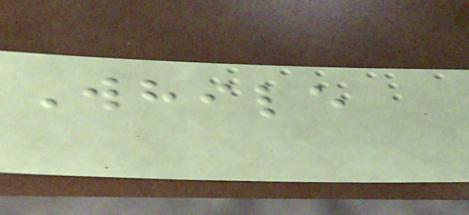While
